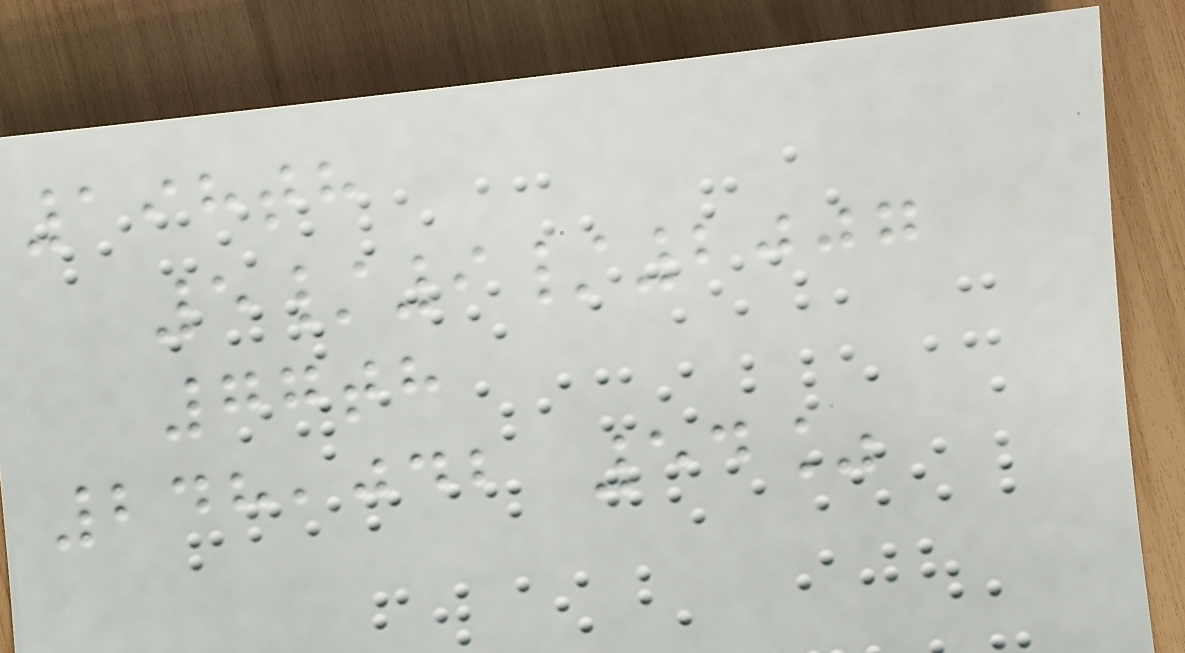198th
5/9/2007
77th
248,042 54%
